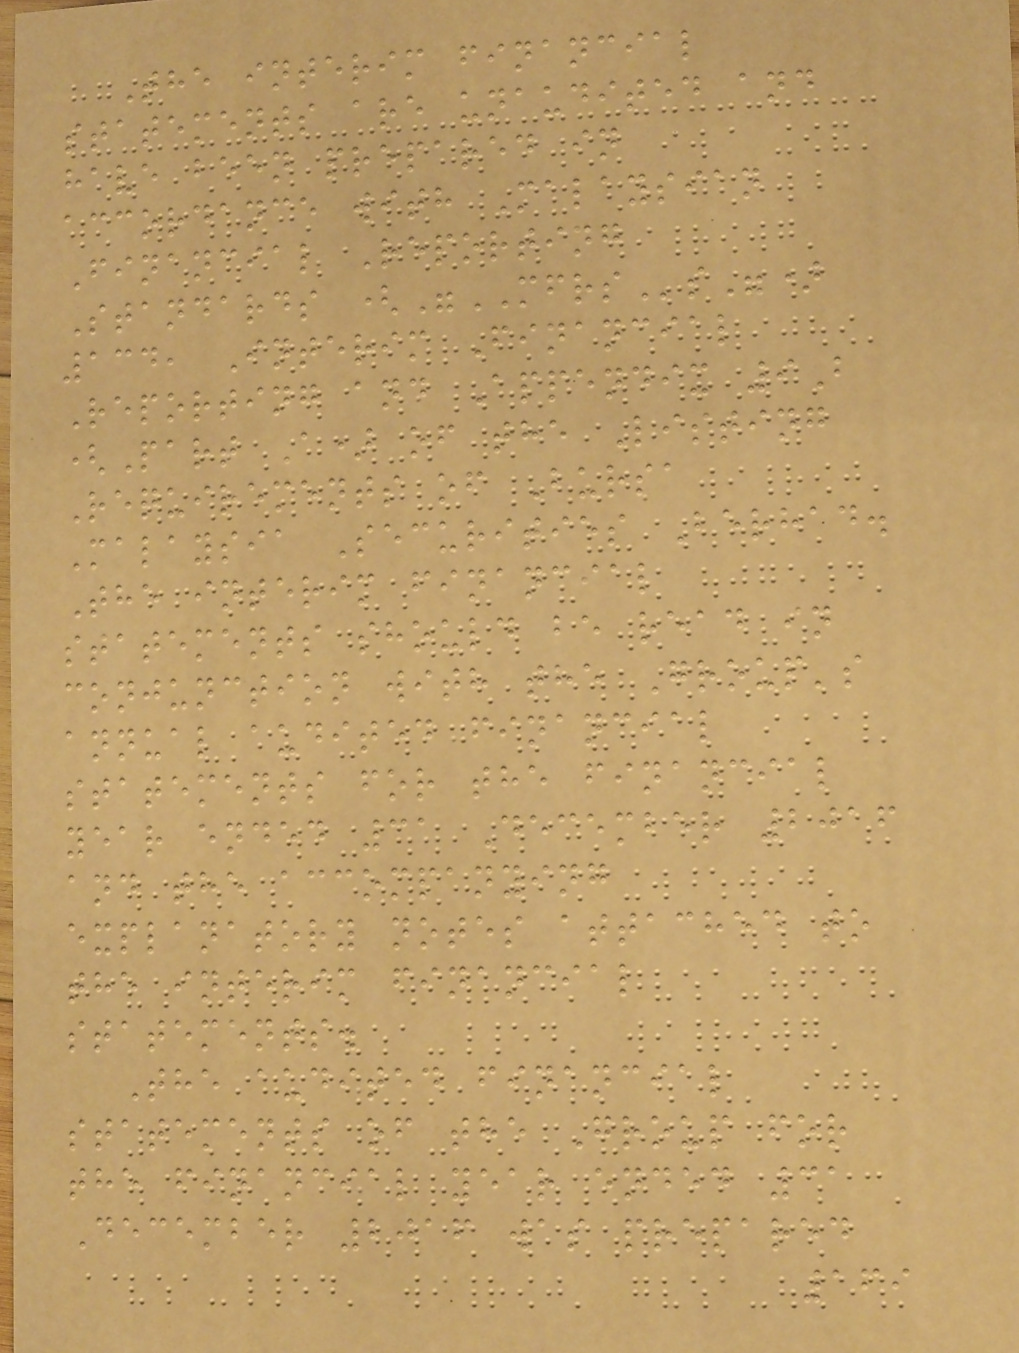The interim financial
statements are unaudited and
have been prepared in
accordance with Malaysian
Financial Reporting
Standards ("MFRSs")
134, Interim Financial
Reporting and Appendix 9B
(Part A) of the Listing
Requirements of Bursa
Malaysia Securities Berhad.
The interim financial
statements should be read in
conjunction with the Group's
annual audited financial
statements for the financial
year ended 31 December 2016
and the accompanying
explanatory notes attached to
the interim financial
statements.
The audited financial
statements of the Group for
the financial year ended 31
December 2016 was prepared
169
